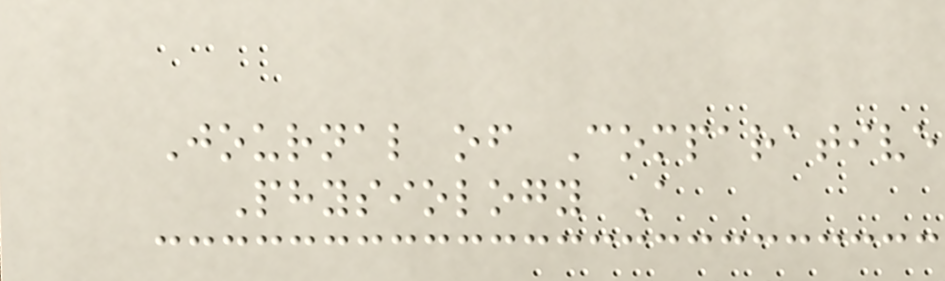Journal of Comparative
Physiology A
